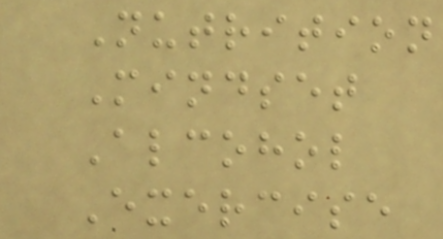Nutrition
Mindset
Alcohol
Exercise
